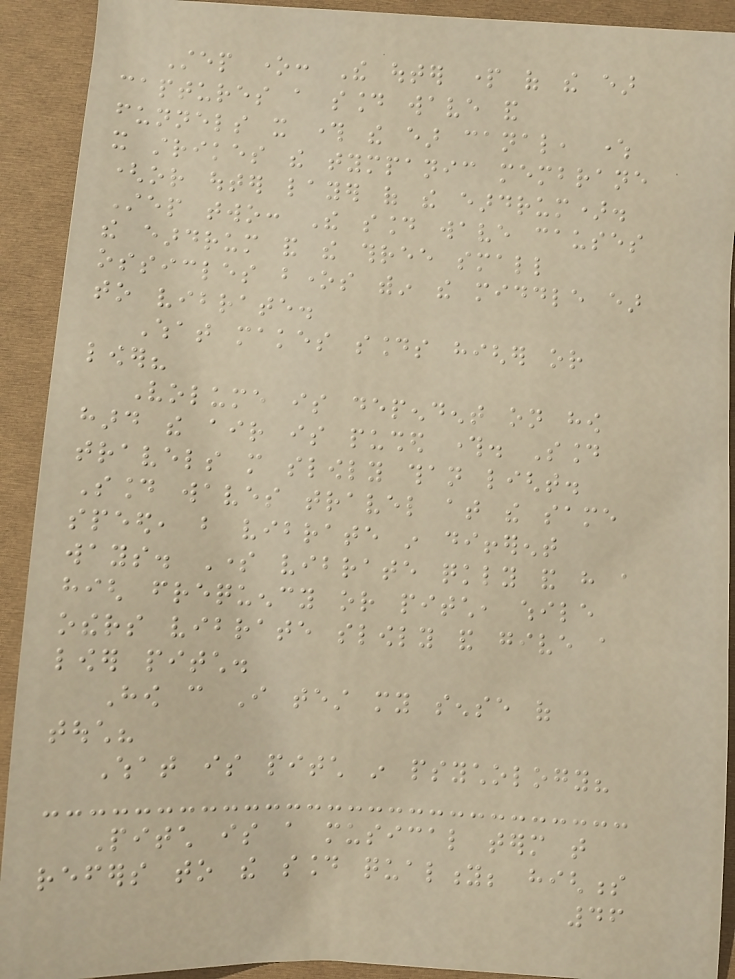Step one: The outer part of the ear
captures a sound wave and
funnels it through the ear canal, where
it strikes the tympanic membrane
(or outer layer of the eardrum).
Step two: The sound wave causes
the eardrum and the three small
ossicles bones within the middle ear
to vibrate.
What makes sounds higher or
lower?
Volume is dependent on how
hard the air is pushed through. Sound
travels more slowly than light.
Sound waves travel at the same
speed, but vibrate in different
ways. Some vibrate quickly and have a
high frequency or pitch, while
others vibrate slowly and give a
lower pitch.
How can I test my sense of
touch?
What is pitch in psychology?
Pitch is a musical term that
refers to the sound quality; highness
46
